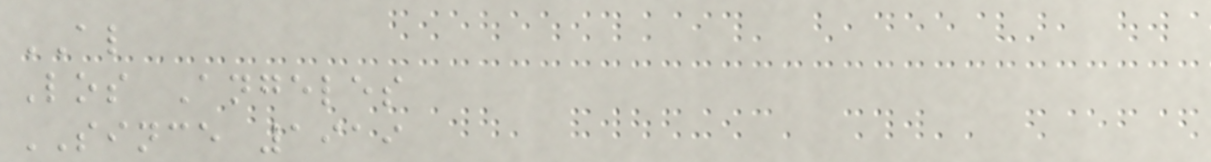AL
Los Angeles
SINCE 1919
